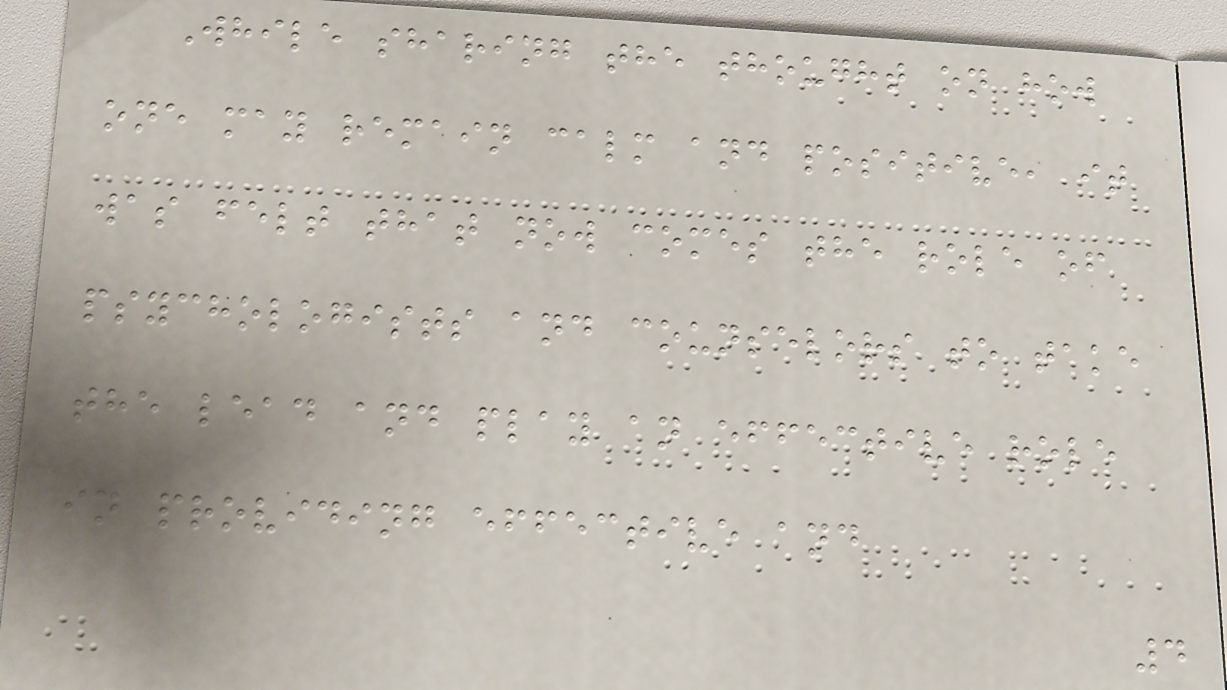While sharing the thought on how
one may remain calm and positive, it
was felt that now comes the role of
psychologists and counselors to take
the lead and play an effective role
in providing effective and
4
